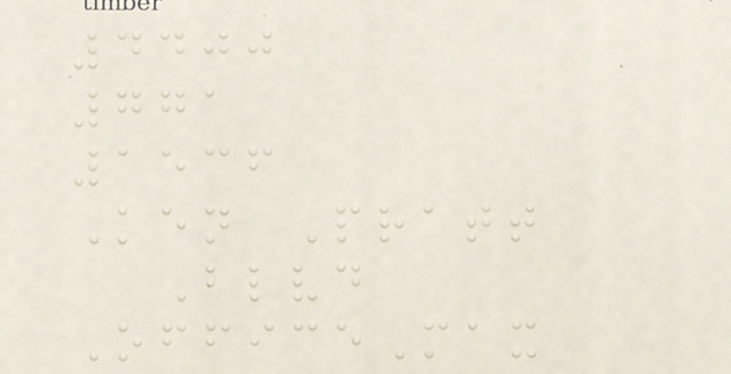4400
771
1536
Ken Pratt
Blvd
OfficeMax
